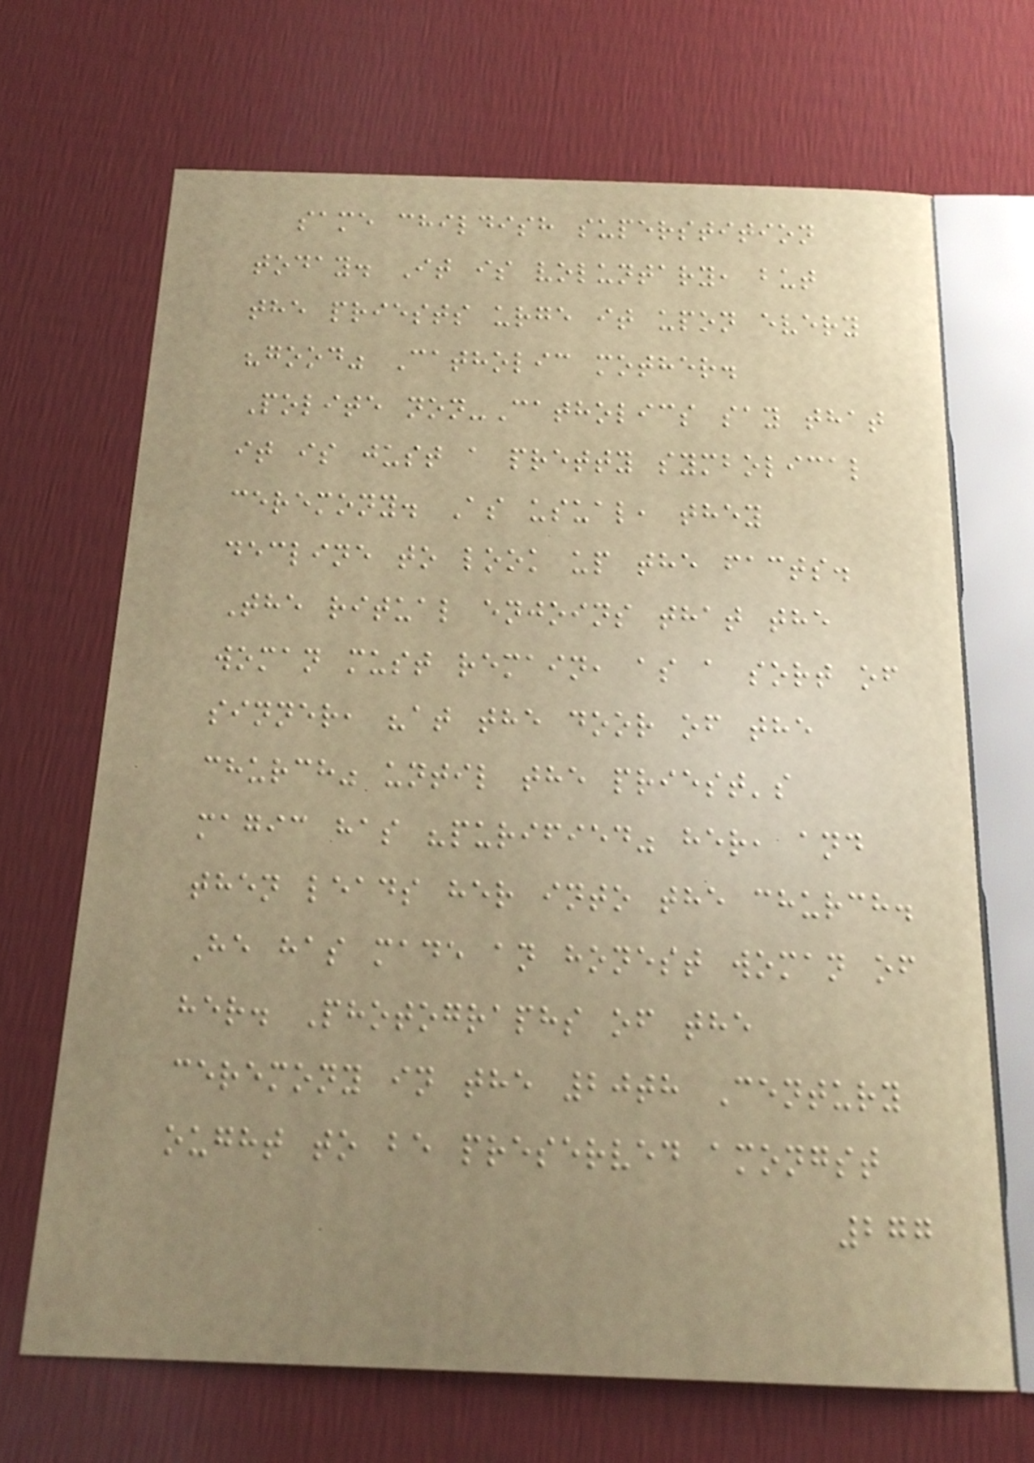same childish superstition
today. It is voluntary, but
the priests urge it upon every
"good" Catholic mother.
Polite non-Catholics say that
it is just a pretty symbolical
ceremony. As usual, they
decline to look up the facts.
The ritual enjoins that the
woman must remain, as a sort of
sinner, "at the door of the
church" until the priest's
magic has "purified" her, and
then leads her into the church.
He has made an honest woman of
her. Photographs of the
ceremony in the 20th Century
ought to be preserved amongst
277
